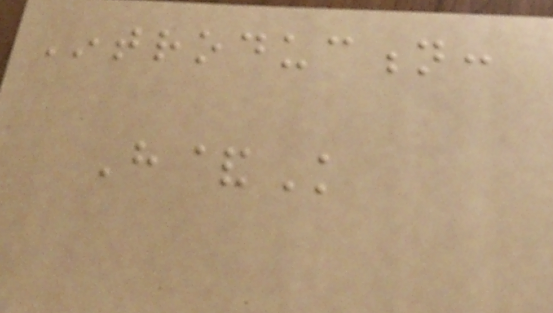Introduction:
H&K
